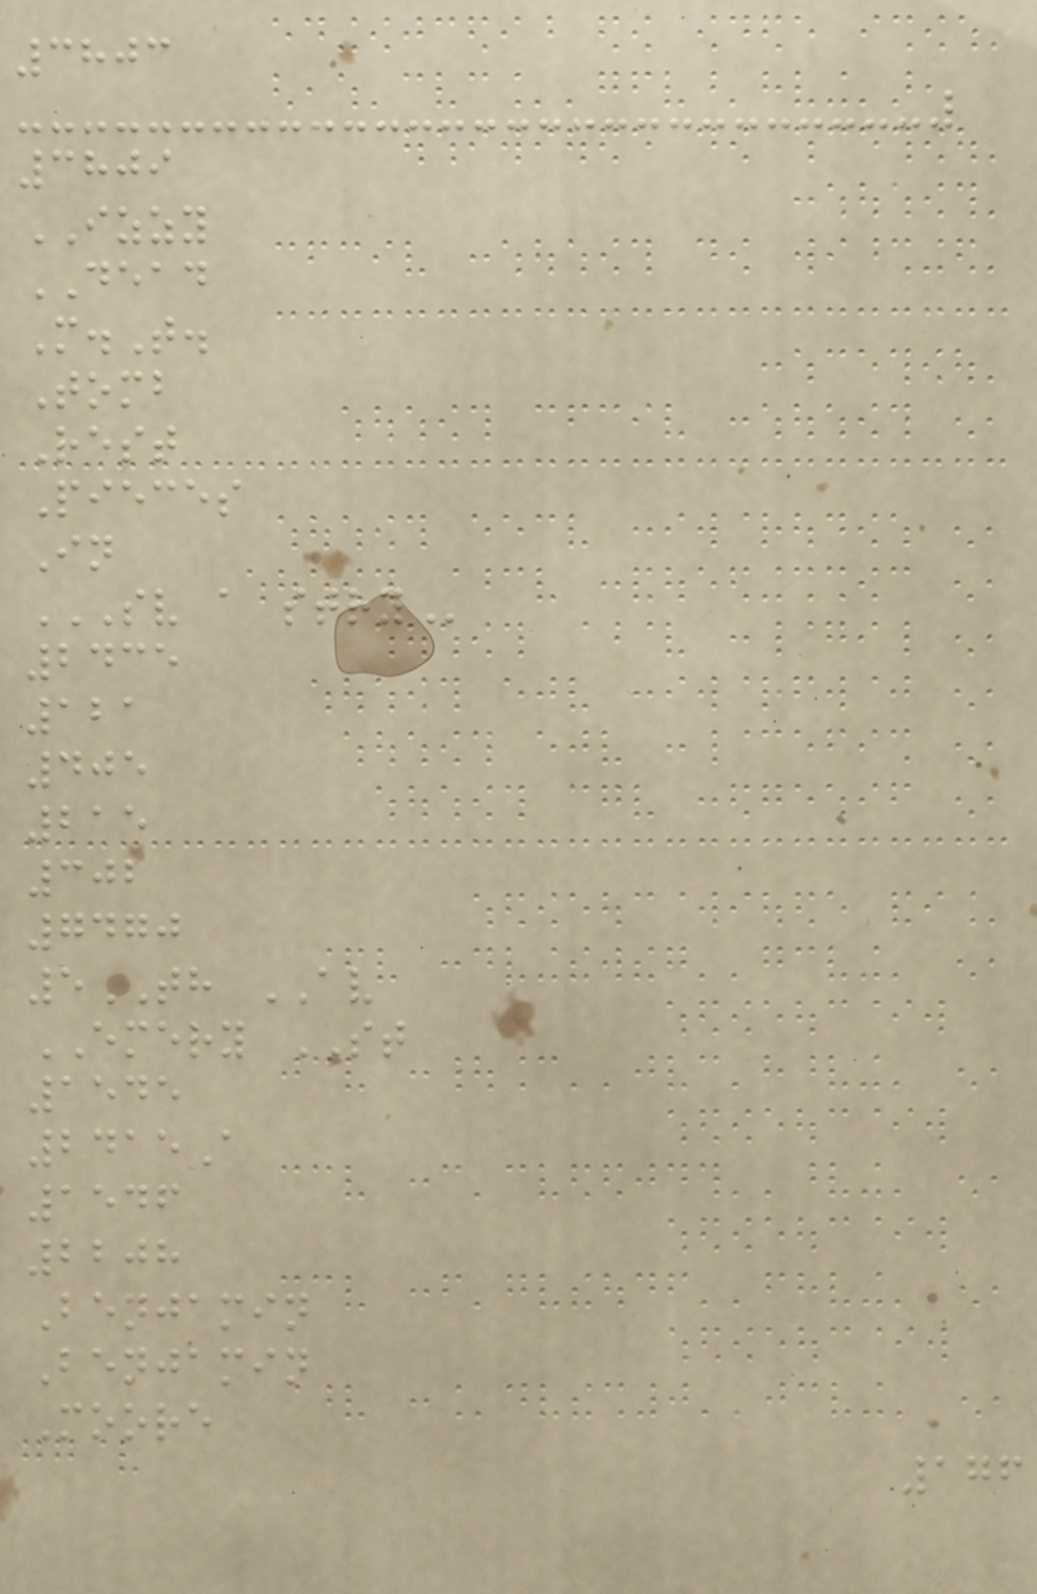3803
3809
IZZY
DEAD
M.T.
Tomb
Rest
Pieces
In
SV A STRY
2435
121
405
215
302
7470
5TH AV
EMERY ST
1545
2415A
1546
2208
Benjamin
Benjamin
Moore
176
